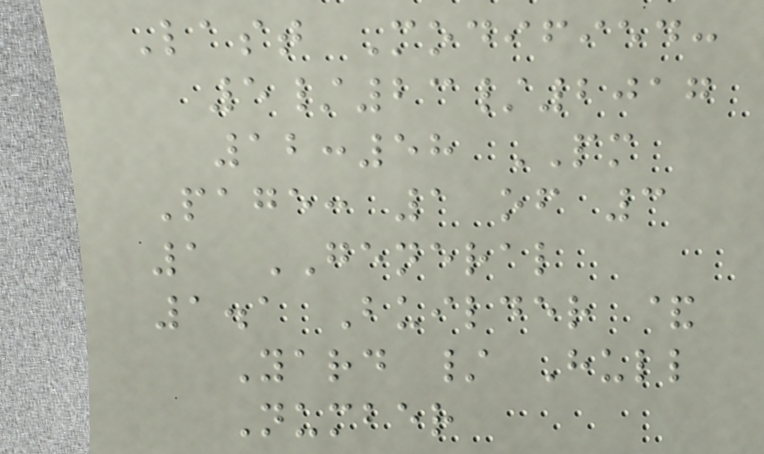Last Modified:
5/23/2017
12:58 PM
Page: 1 of 3
1 GENERAL
1.1 Builder &
Yard / Hull
Number
